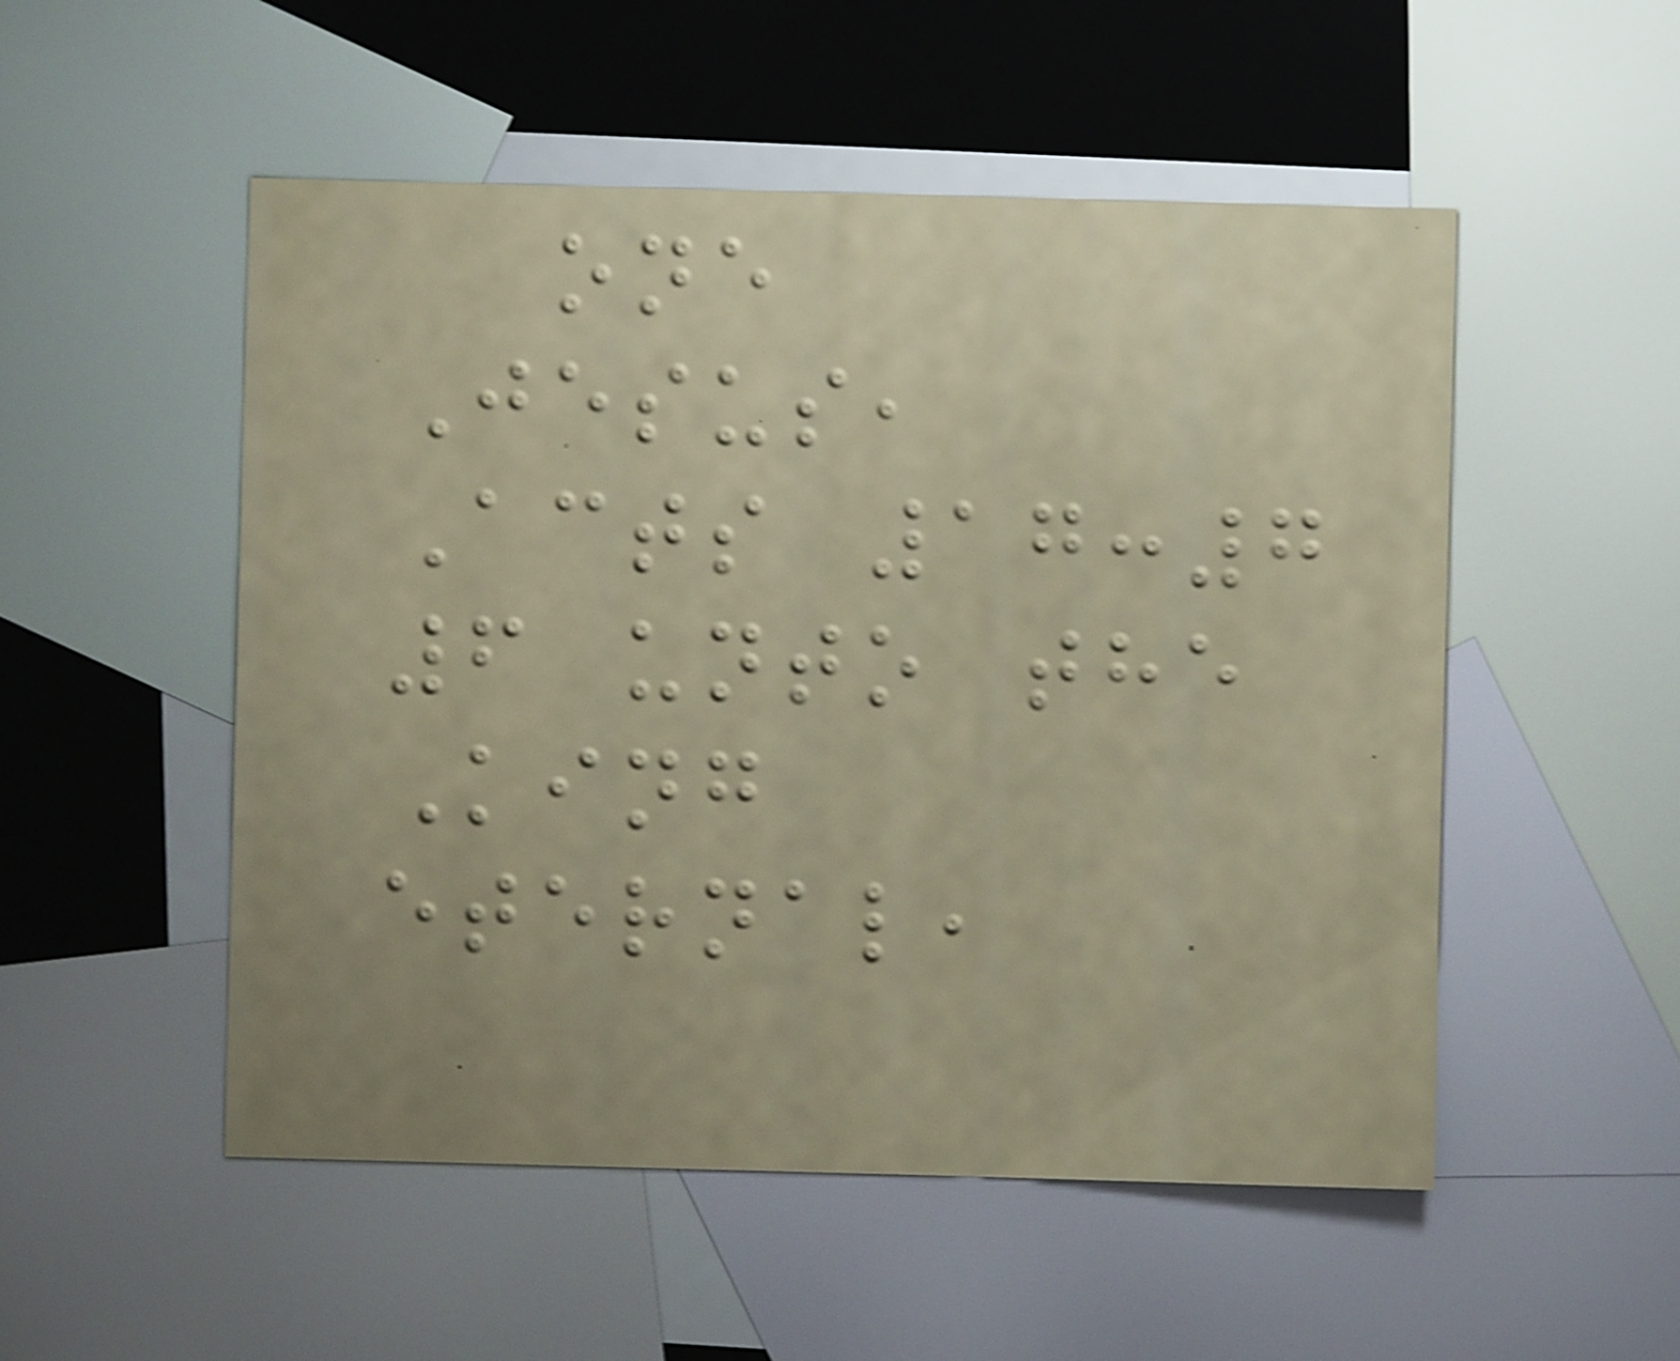one
Jesus,
Acts 17:7
6 unto the
King
eternal,
